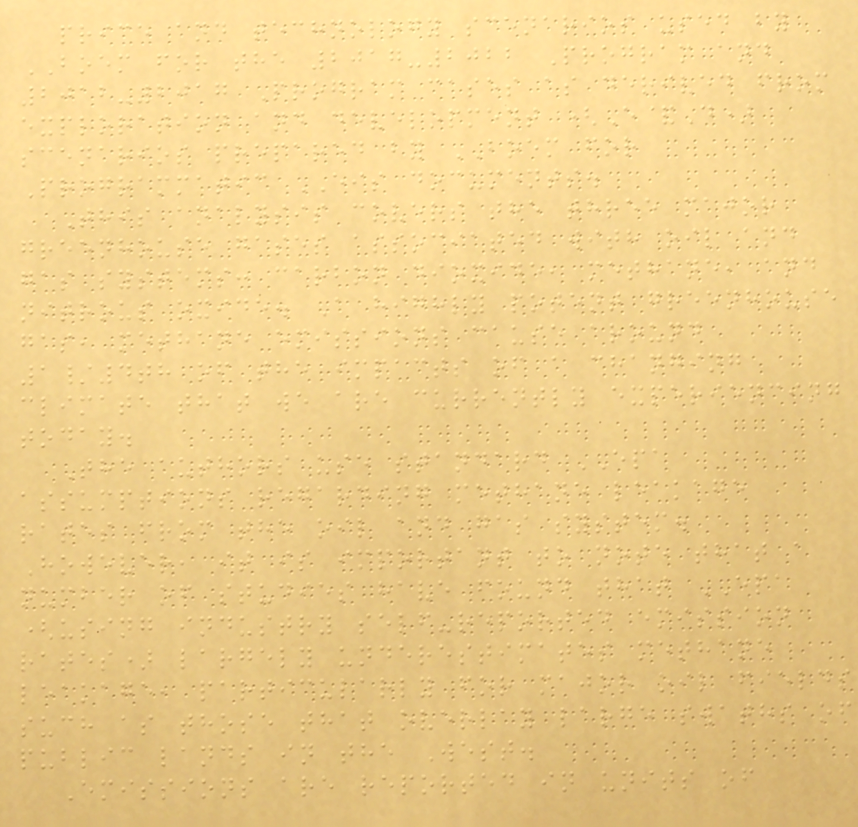price and technology scenarios used by
BOEM for the 2017-2022 Program and
2012-2017 Program cases as derived from
exploration and development (E&D)
scenarios prepared by BOEM for
Programmatic EIS documents.
This analysis covers the three major
greenhouse gases associated with oil and
gas systems: carbon dioxide, methane, and
nitrous oxide. A highly potent greenhouse
gas, methane emissions cause around
1/4th of the impacts of a changing
climate that we are currently experiencing
today.
The authors use standard EPA
assumptions regarding methane leakage
rates from the oil and gas system.
However, it is important to note that a
number of studies have found that EPA
(using industry self-reported emission
rates) largely underestimates methane
leakage, particularly for major oil fields
such as those that overlay large swaths of
public lands in the West.
Emissions are reported in units of
